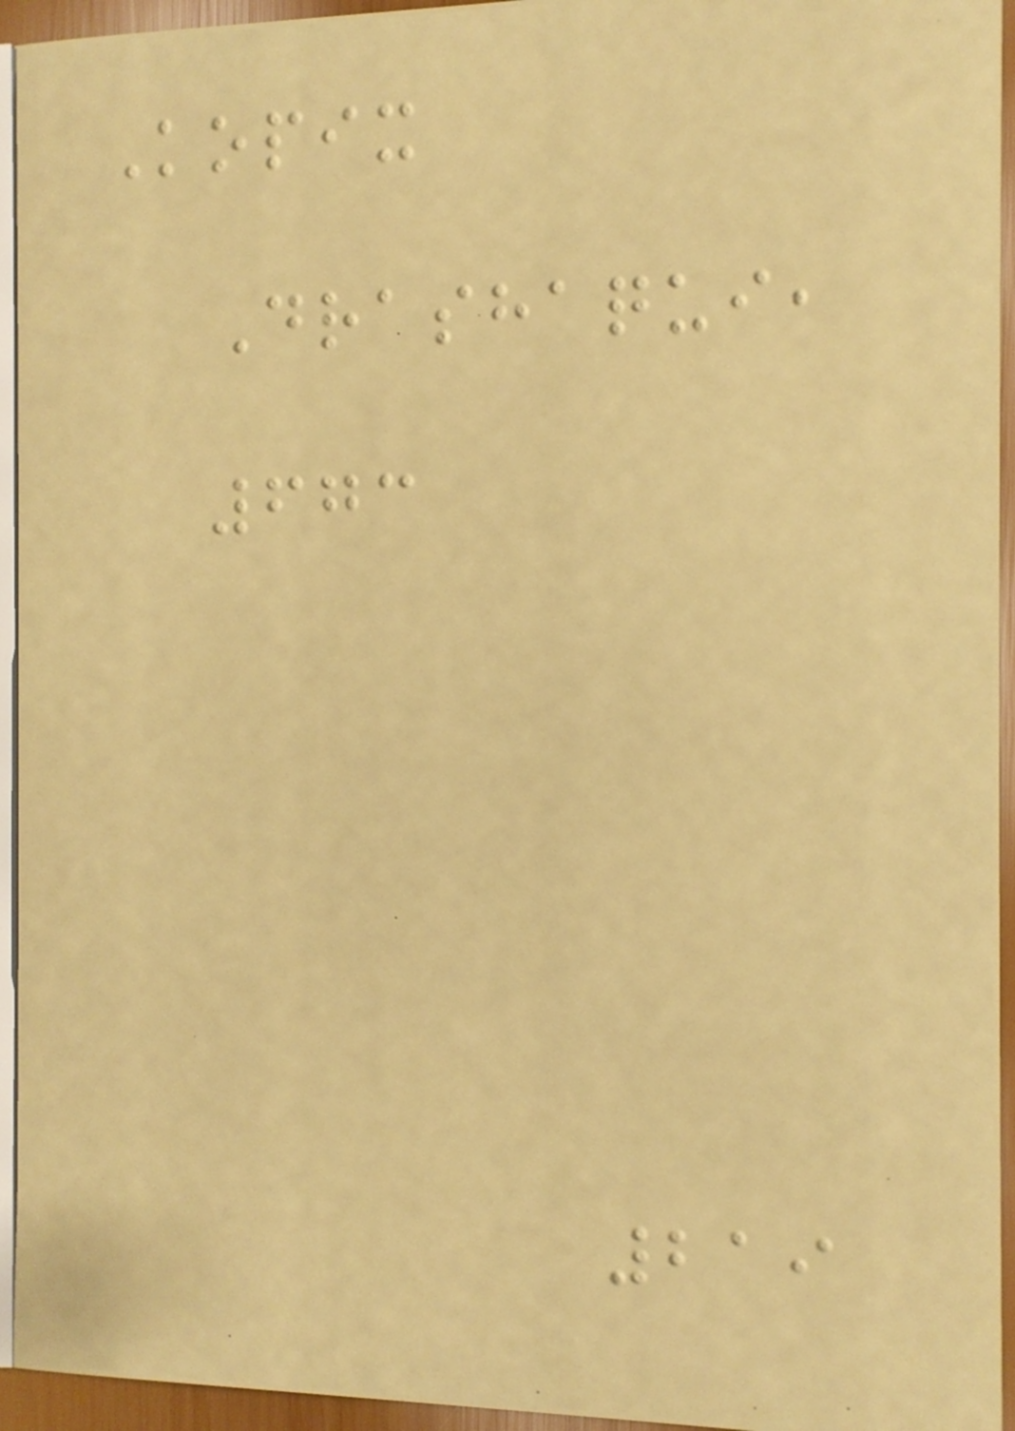Kopix
Drashaqui,
673
219
